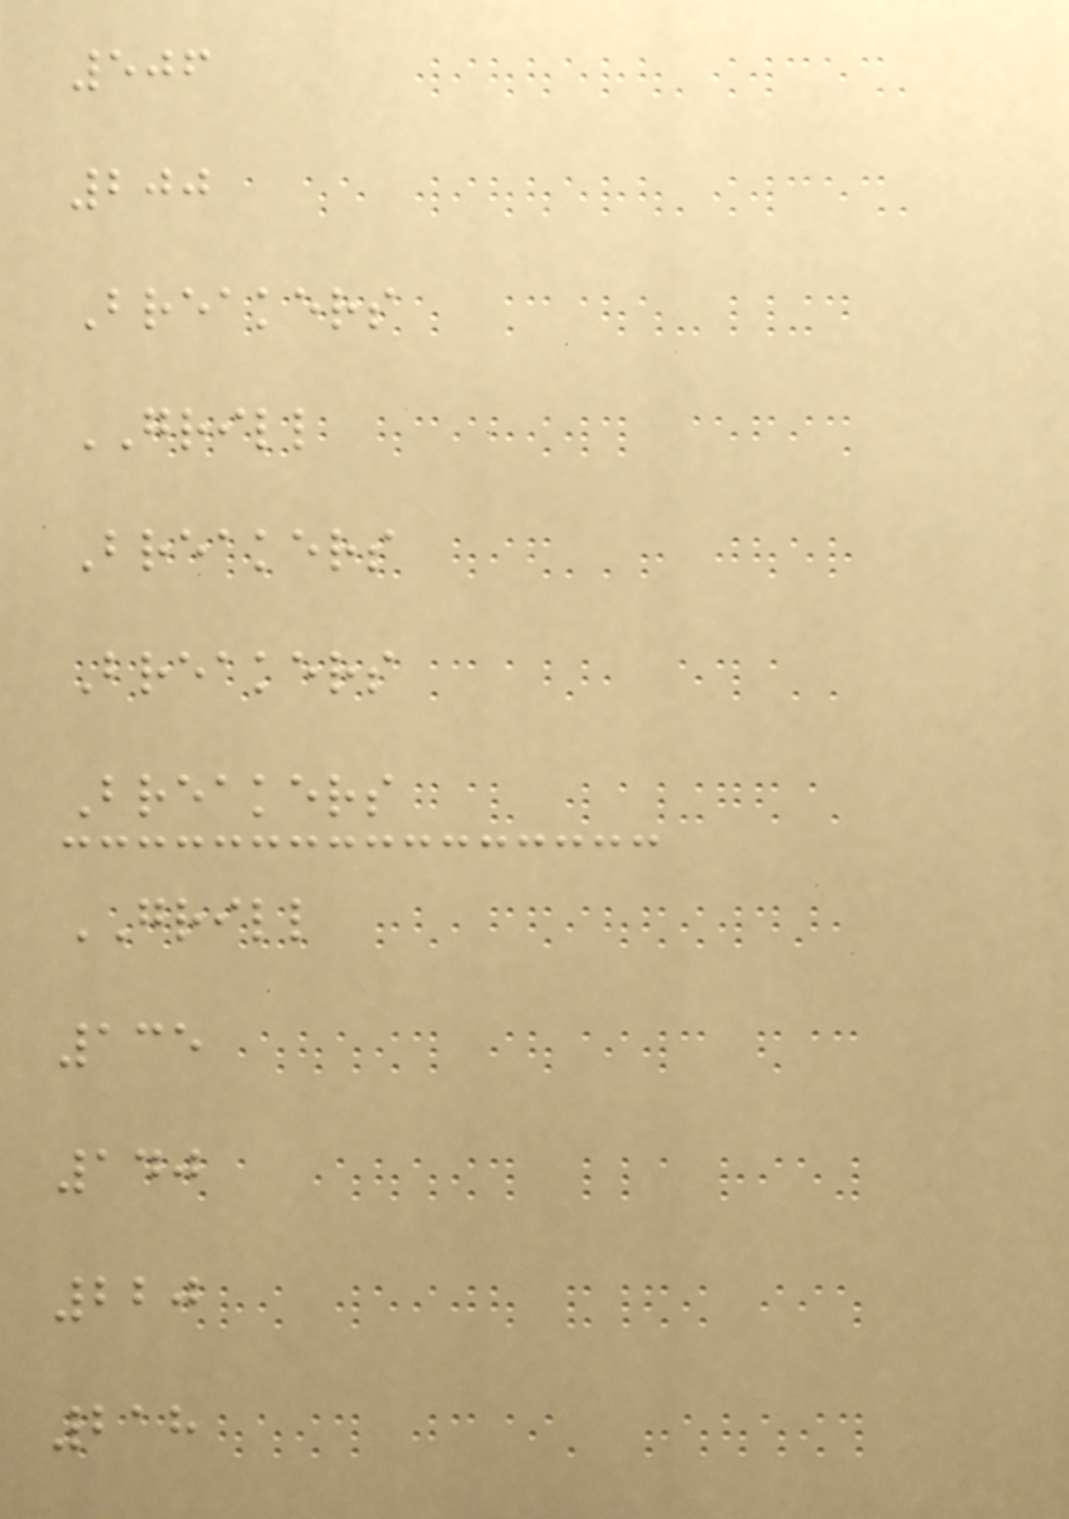506
200
Breakers
GRILL
Breakers
Breakers
Breakers
GRILL
135
140
220
218
